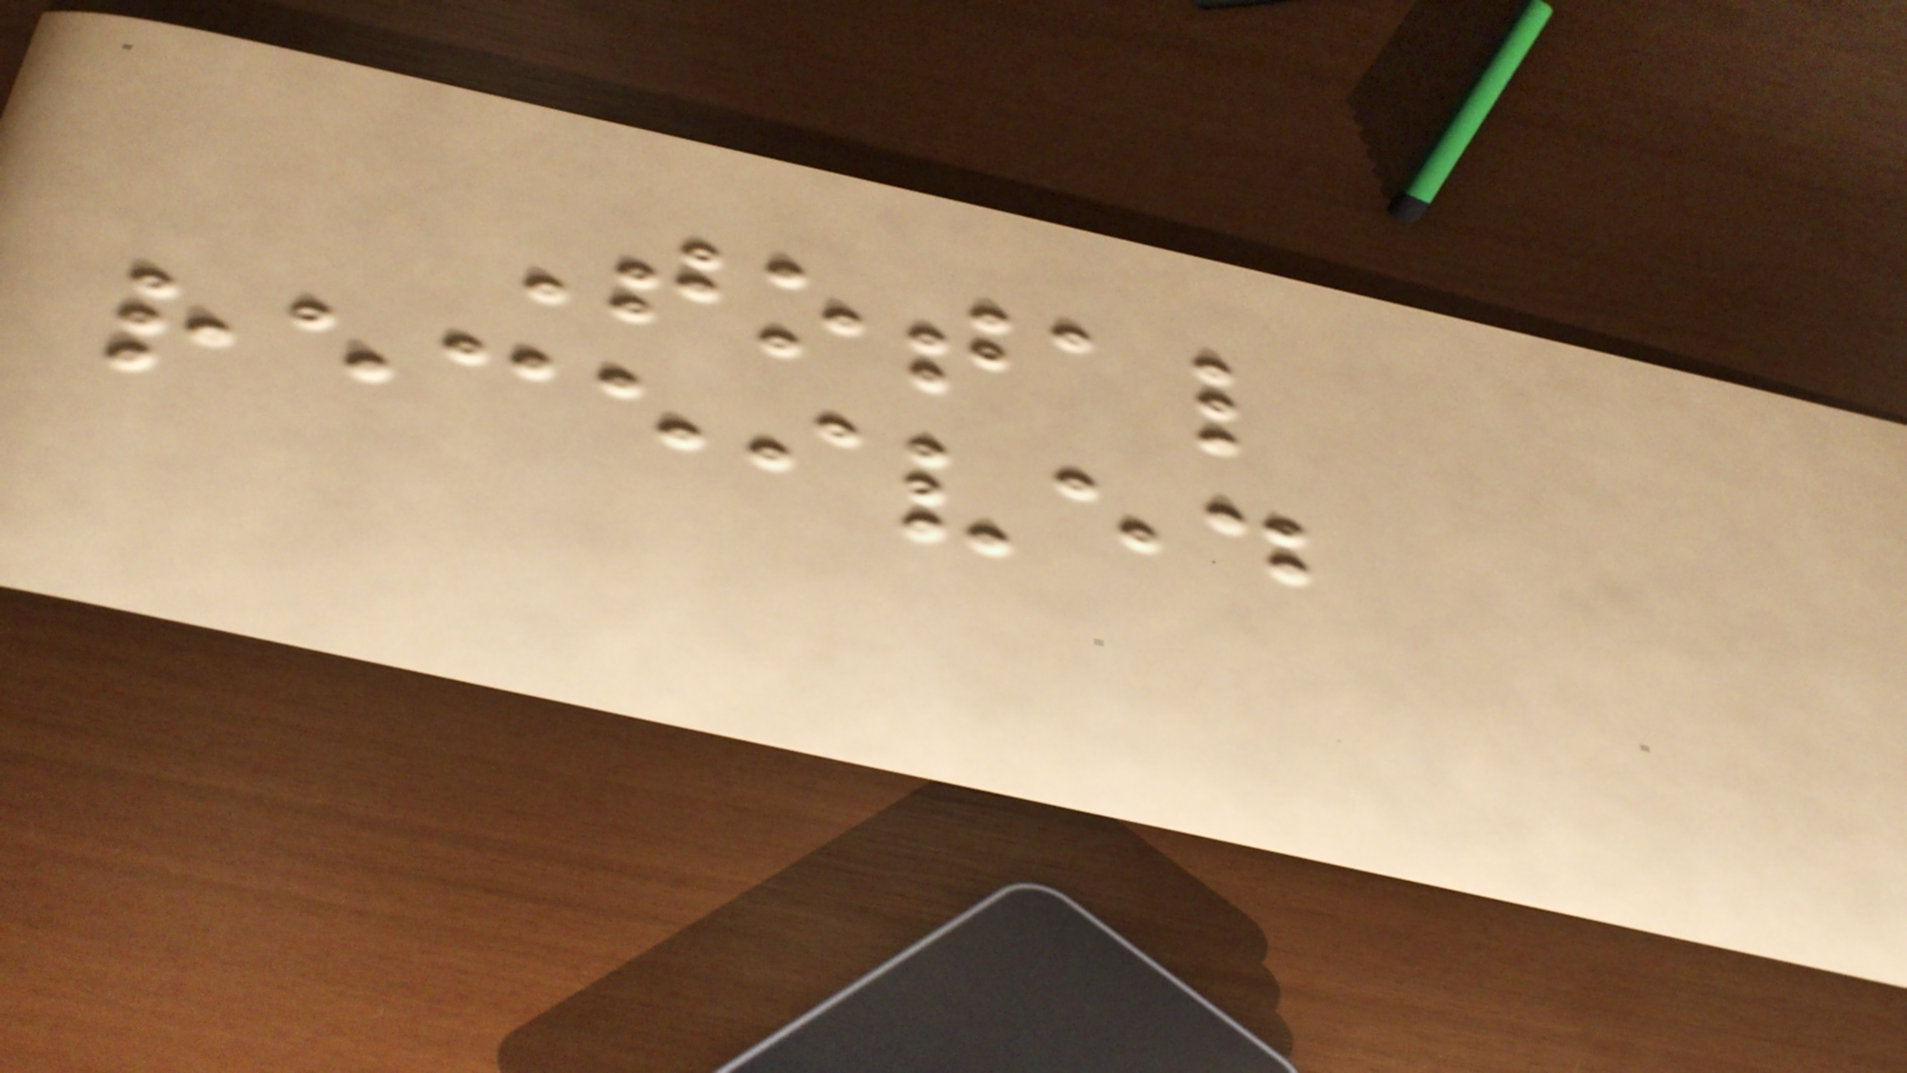Total
received
